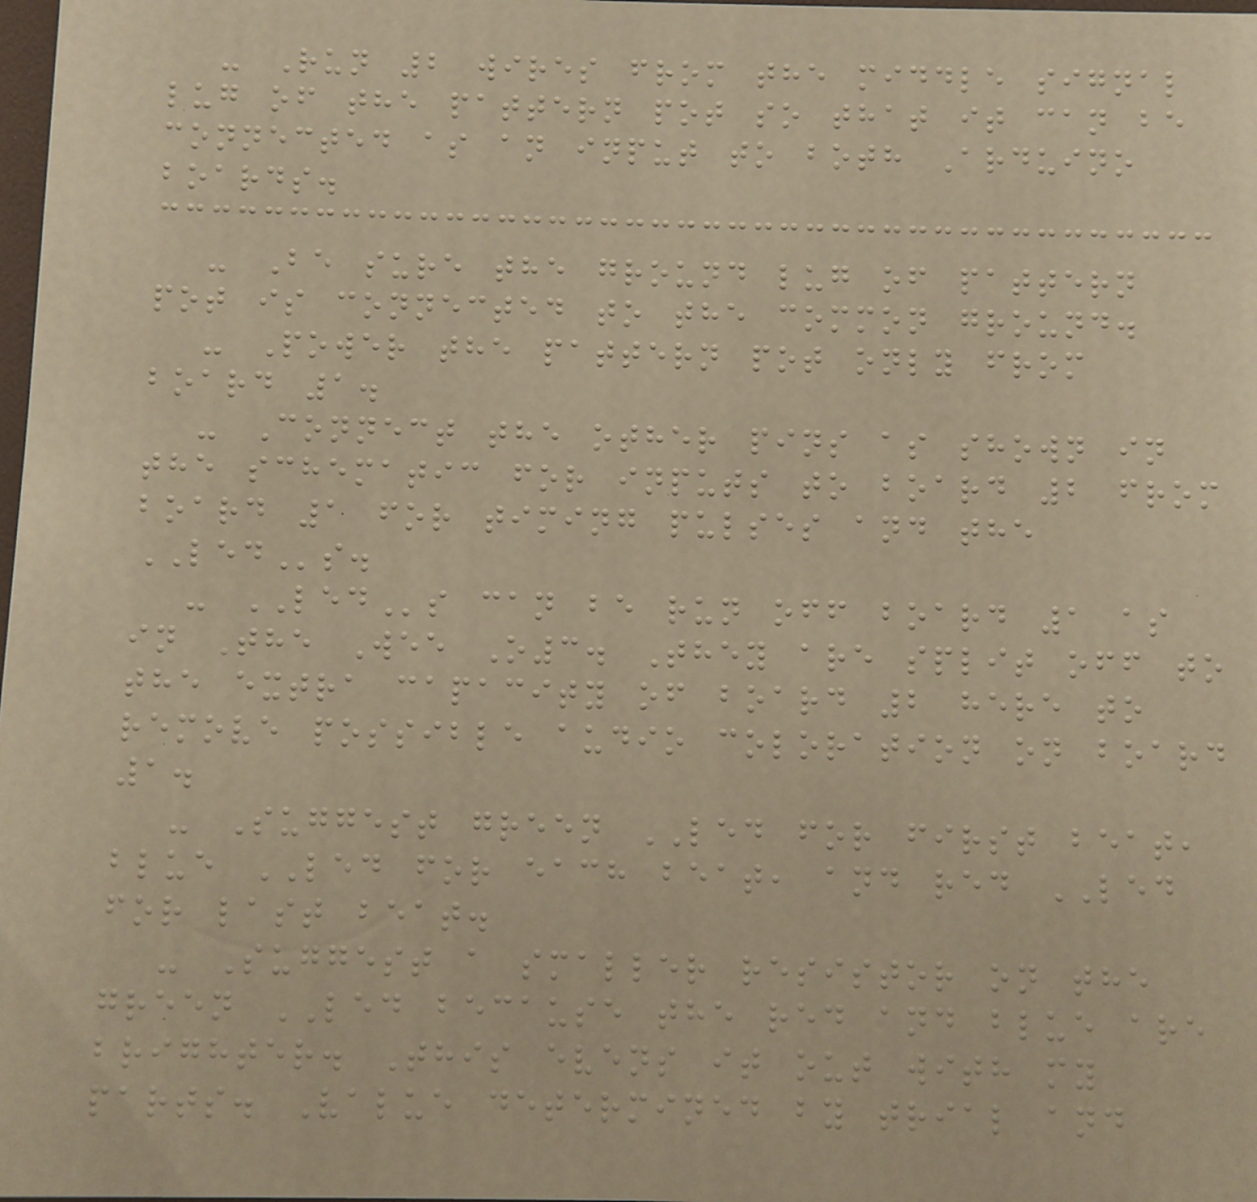- Run 2 wires from the middle signal
lug of the pattern pot so that it can be
connected as an input to both Arduino
boards.
- Be sure the ground lug of pattern
pot is connected to the common ground.
- Power the pattern pot only from
board 1.
- Connect the other pins as shown in
the schematic for inputs to board 2 from
board 1 for timing pulses and the
LEDs.
- LEDs can be run off board 1 as
in The Wee O3. They are split off to
the extra capacity of board 2 here to
remove possible audio coloration on board
1.
- Suggest green LED for first beat,
blue LED for each beat, and red LED
for last beat.
- Suggest a smaller resistor on the
green LED because the red and blue are
brighter. This evens it out with my
parts. Value determined by trial and
